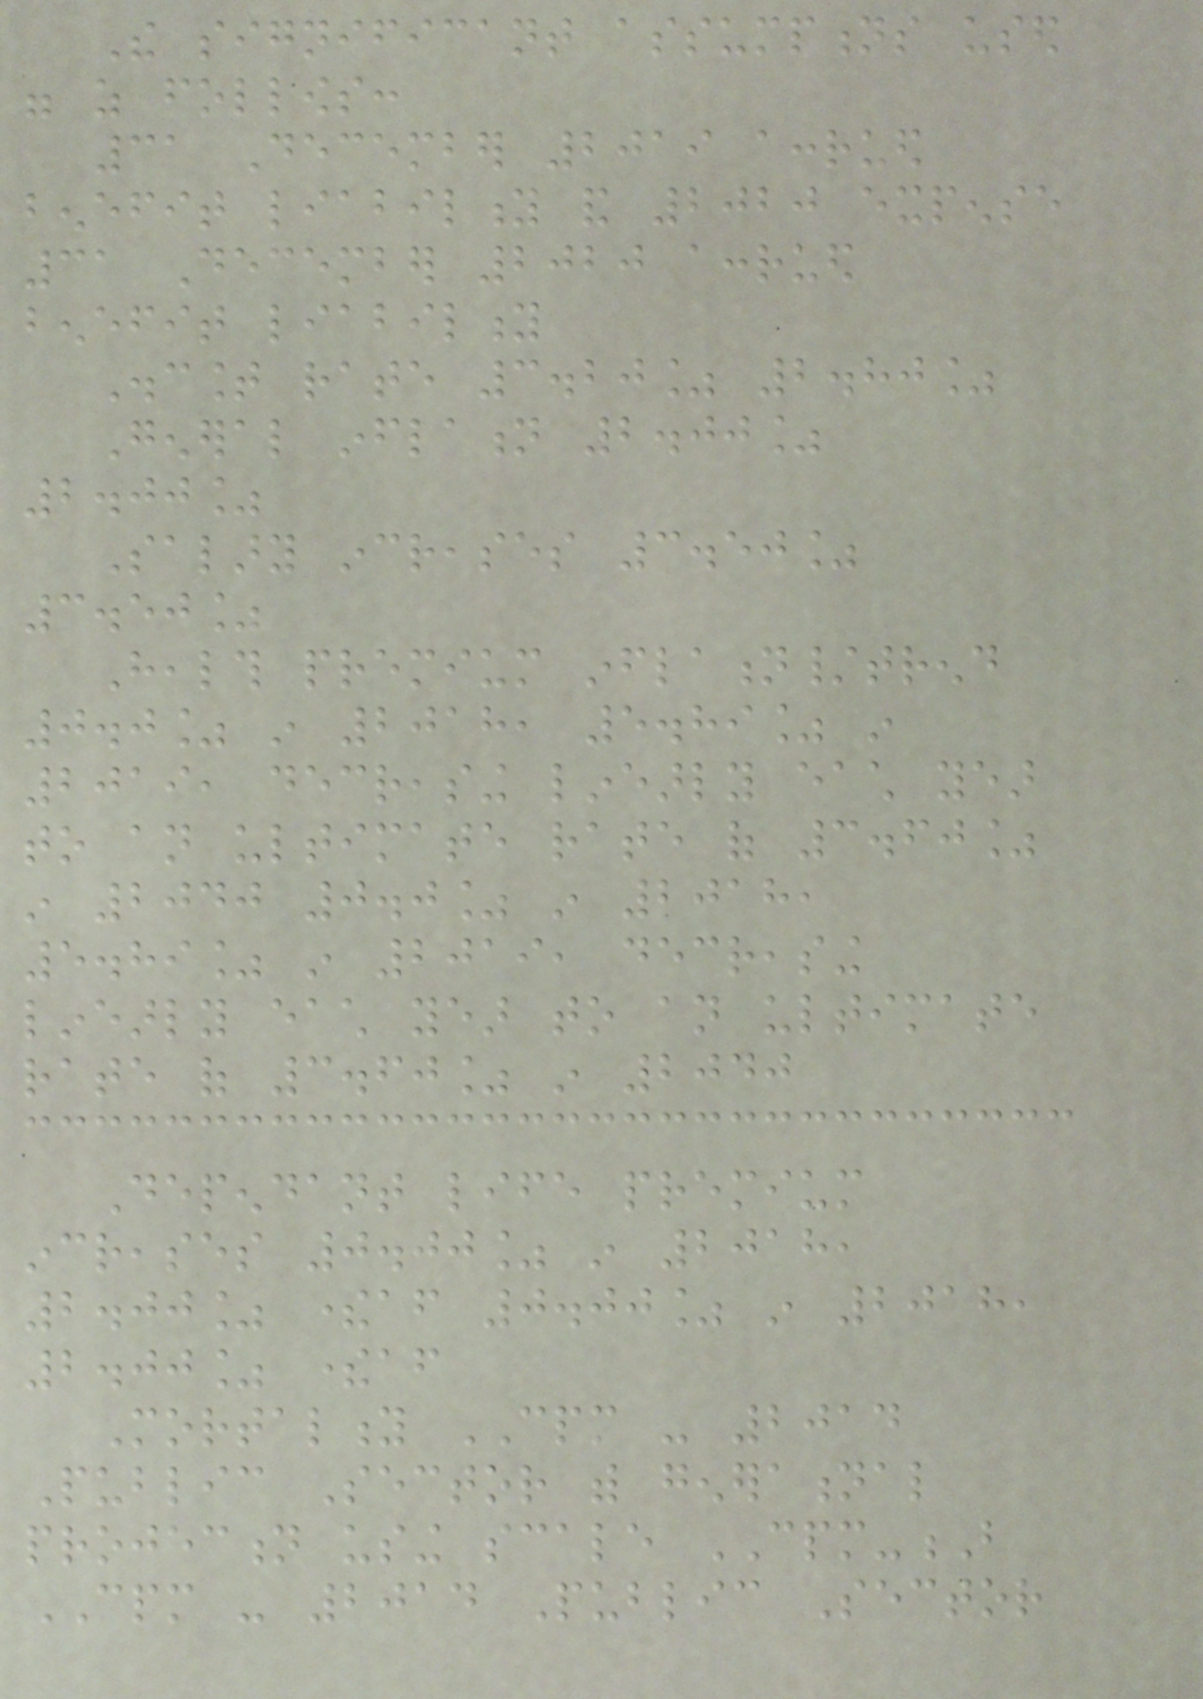The significant assumptions used
were as follows:
31 December 2019 accrued
benefit liability and 2020 expense
31 December 2020 accrued
benefit liability
Discount rate 3.20% 2.80%
General inflation 2.00%
2.00%
Salary increases 3.50%
3.50%
Health premium inflation/trend
0.0% in 2018, 5.89% in
2019, decreasing linearly each year
to an ultimate rate of 3.60%
in 2040 0.0% in 2018,
5.89% in 2019, decreasing
linearly each year to an ultimate
rate of 3.60% in 2040
Dependant life premium
increases 0.00% in 2018,
2.00% thereafter 0.00% in 2018,
2.00% thereafter
Mortality CPM - 2014
Public Sector with generational
projection using scale CPM-B
CPM - 2014 Public Sector
